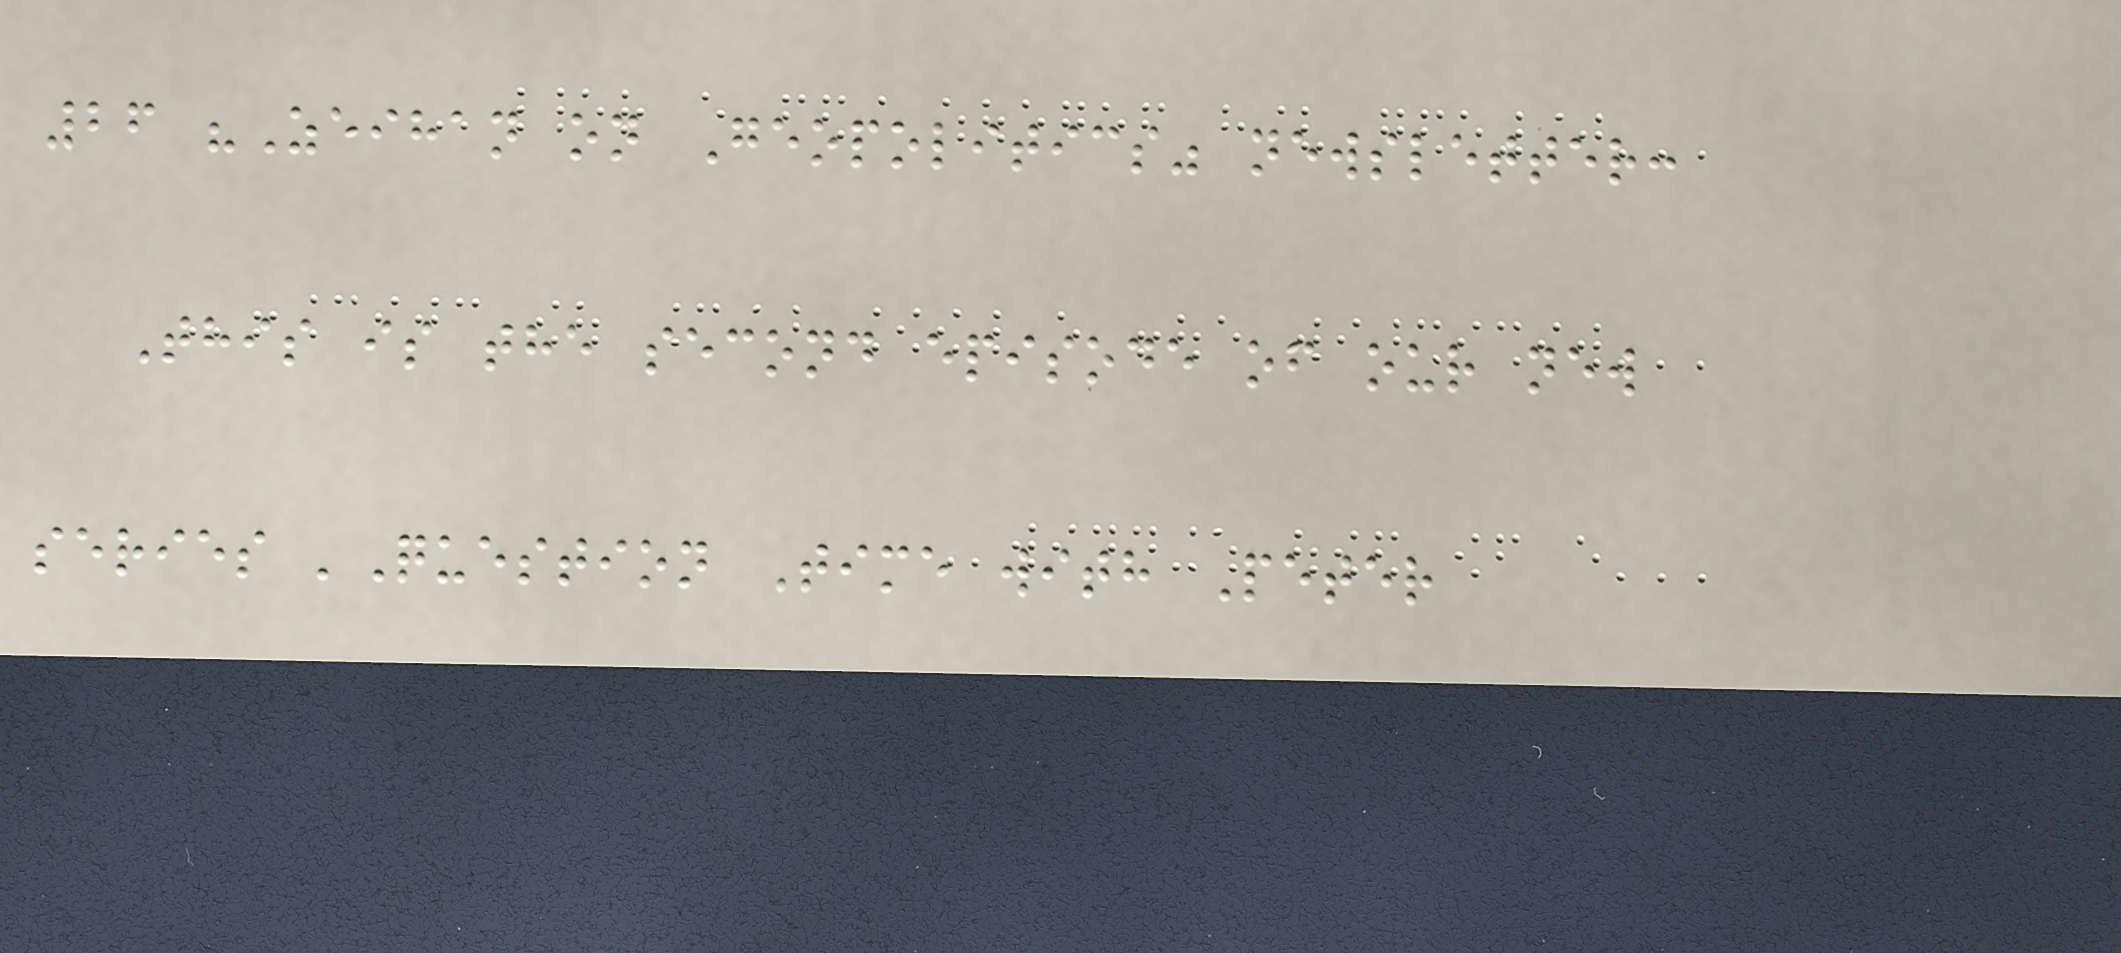26 "Zeihan on Geopolitics" newsletter:
This is the second episode of our new
series 'Question Time with Peter
